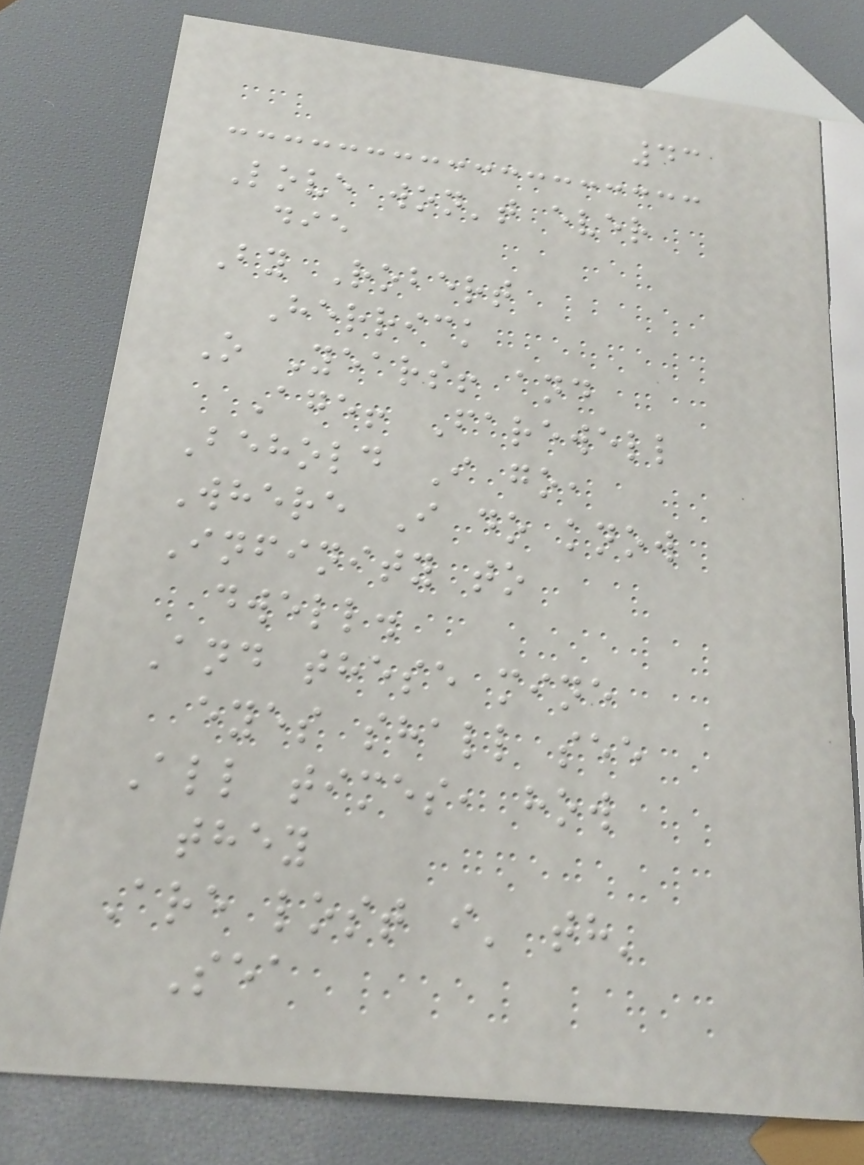43
Love won't ever
die
By Robert
Herrick
O Years! and
Age! Farewell
Behold I go,
Where I do know
Infinity to
dwell.
And these mine
eyes shall see
All times, how
they
Are lost i' th'
Sea
